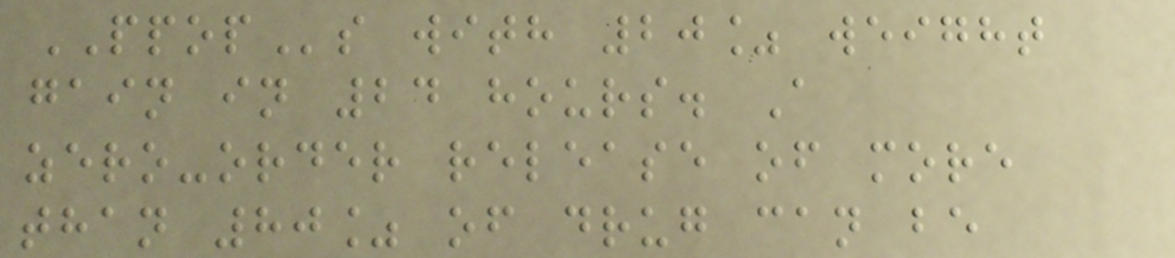PPOPs with 20% weight
gain in 24 hours. A
zero-order release of more
than 80% of drug can be
